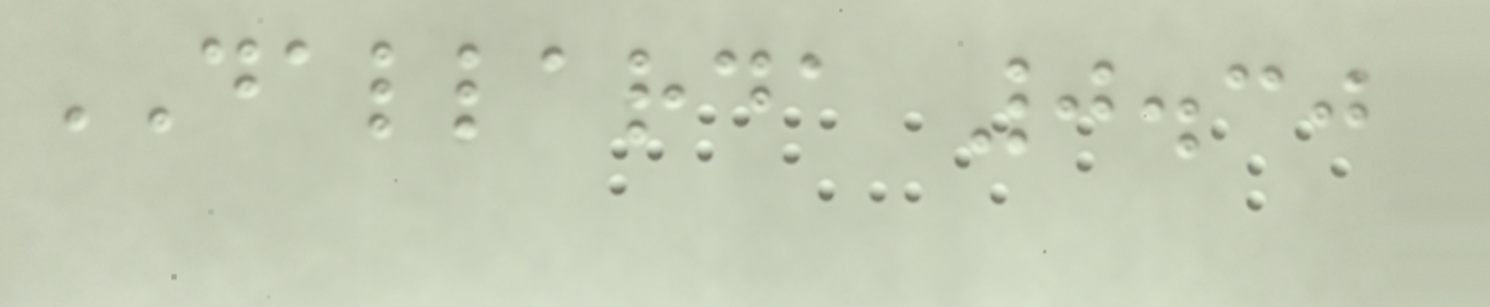DALLARDA 0.30
